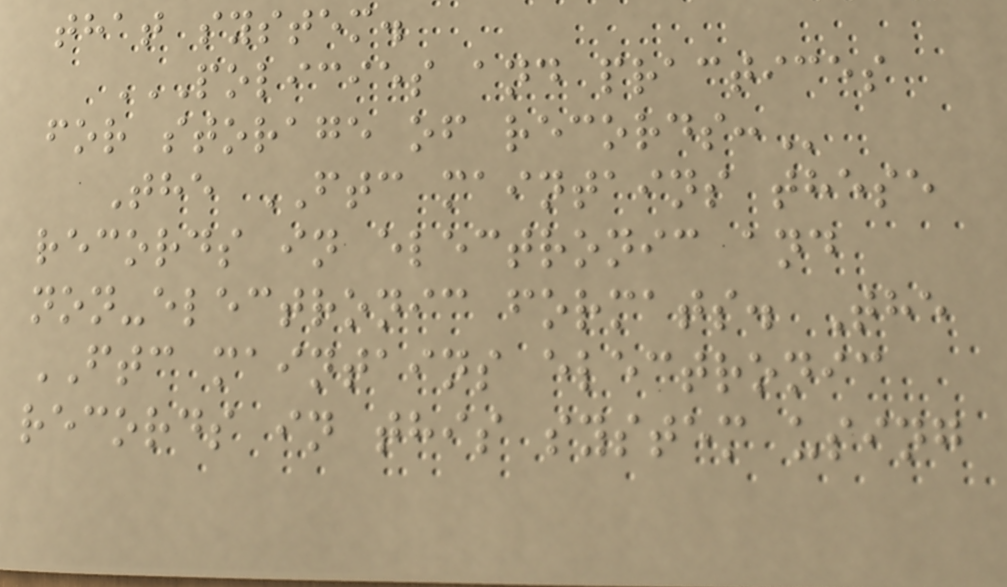that system.
POLICIES AND PRACTICES
FOR STORAGE OF RECORDS:
The FTC maintains these
records in electronic and
non-electronic formats. The
FTC maintains electronic
records in this system using
